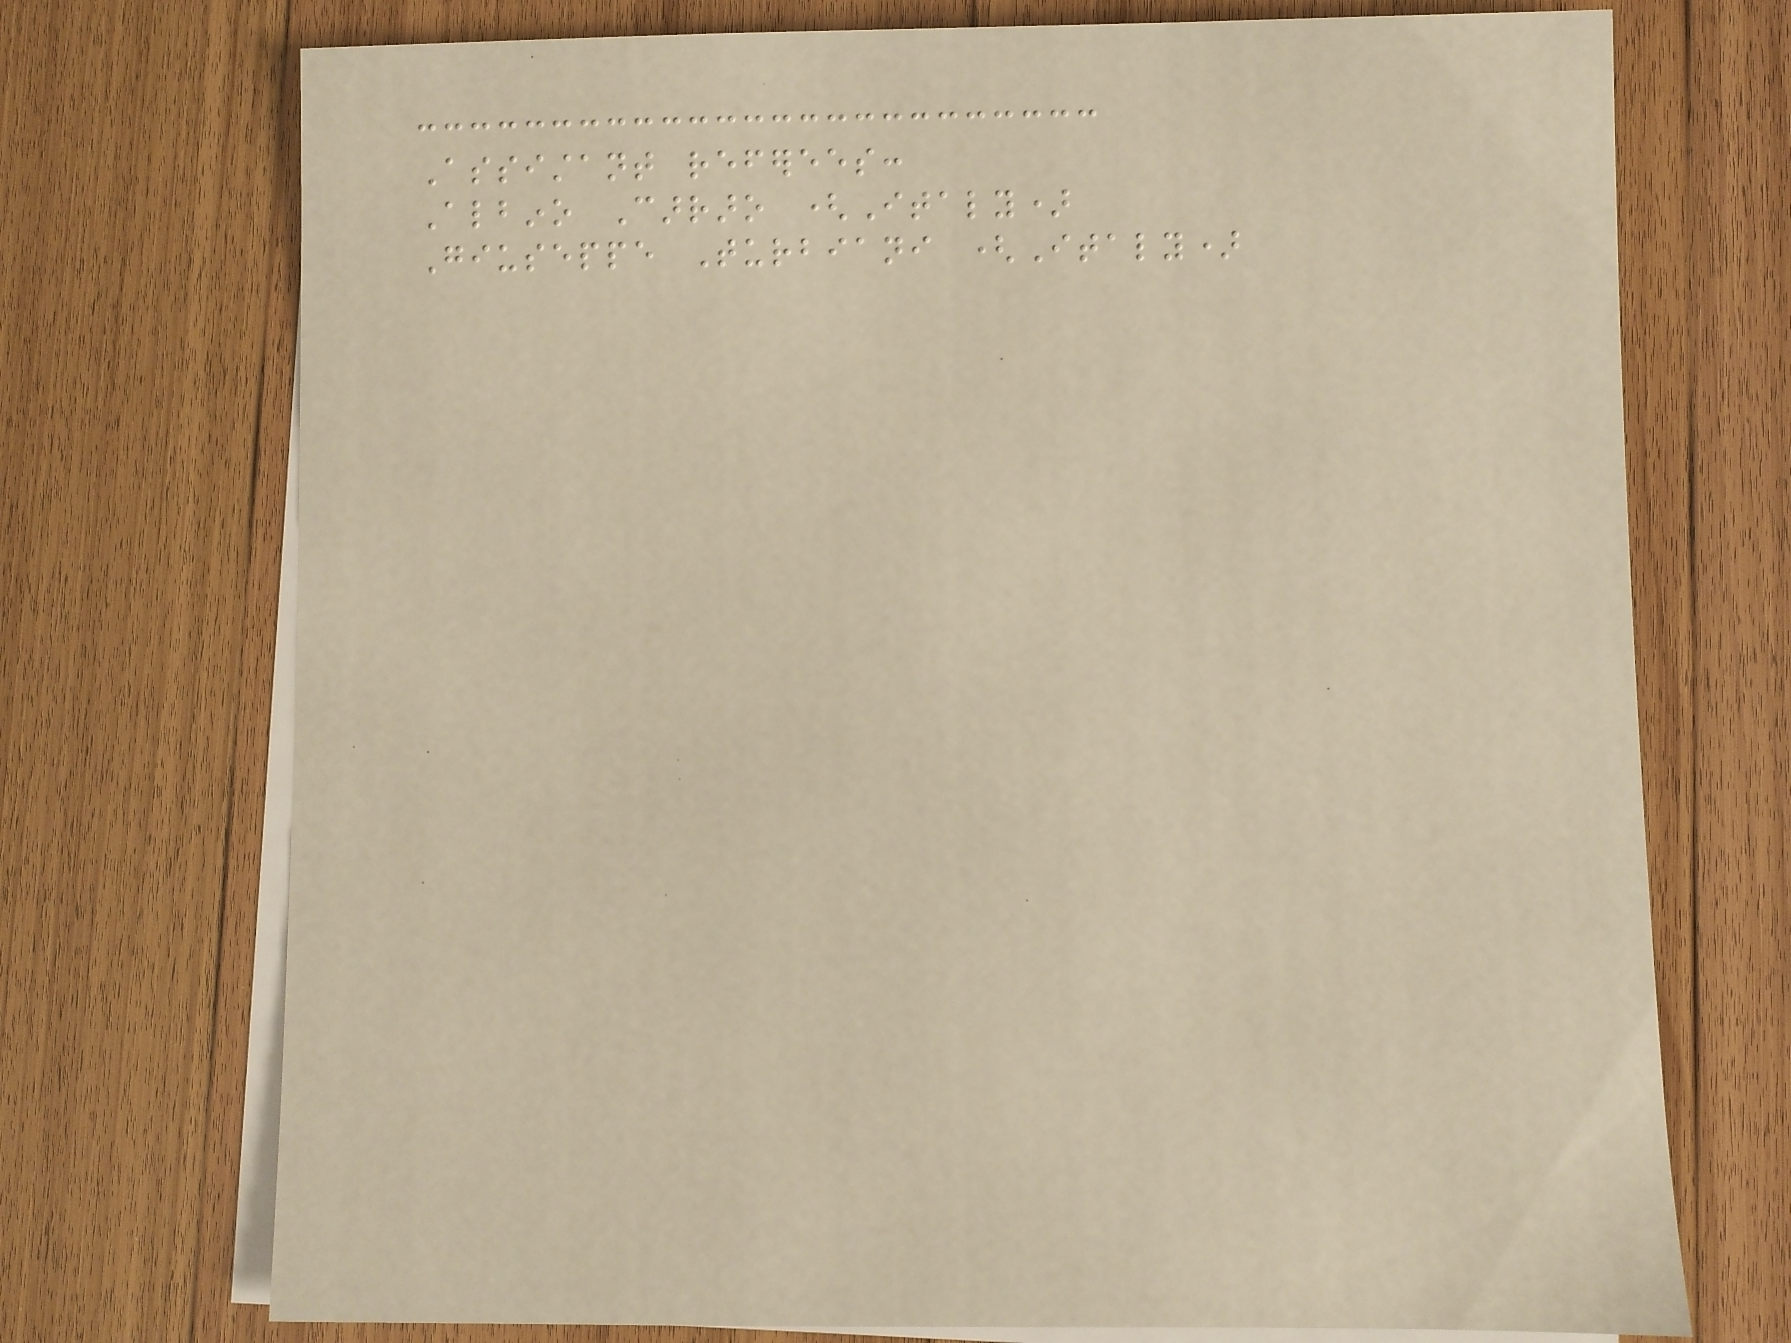Assistant referees:
Albino Carraro (Italy)
Giuseppe Turbiani (Italy)
